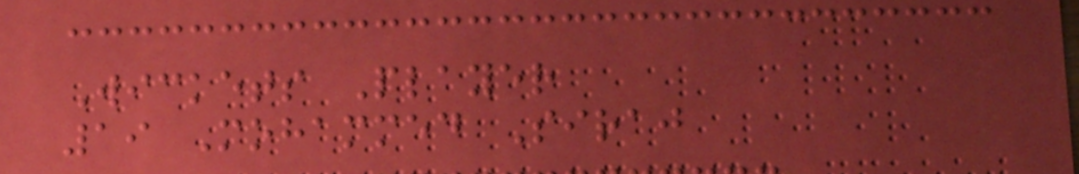Wickets Player
19 Mohammed Siraj
